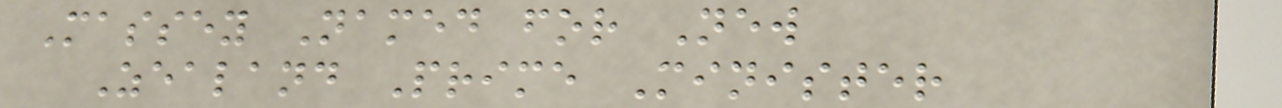Massey Named for New
Zealand Prime Minister
